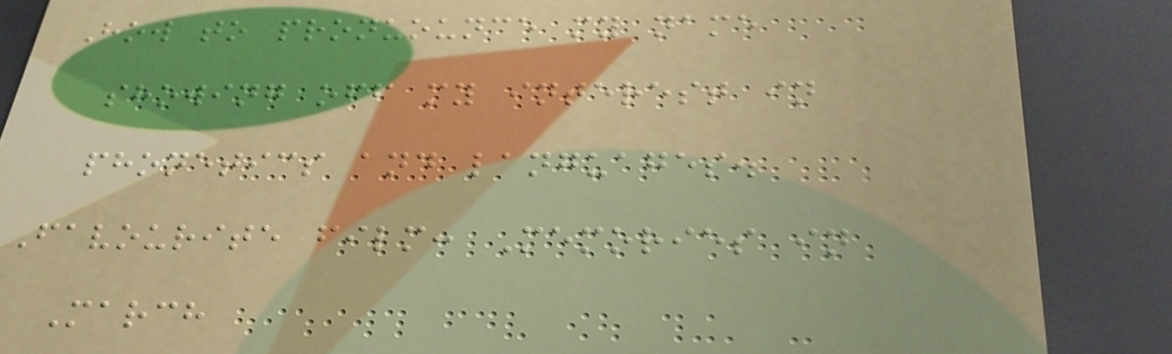How to pronuounce my name
showing off my interest in
phonetics and languages.
Favourite film: Memories in
March
